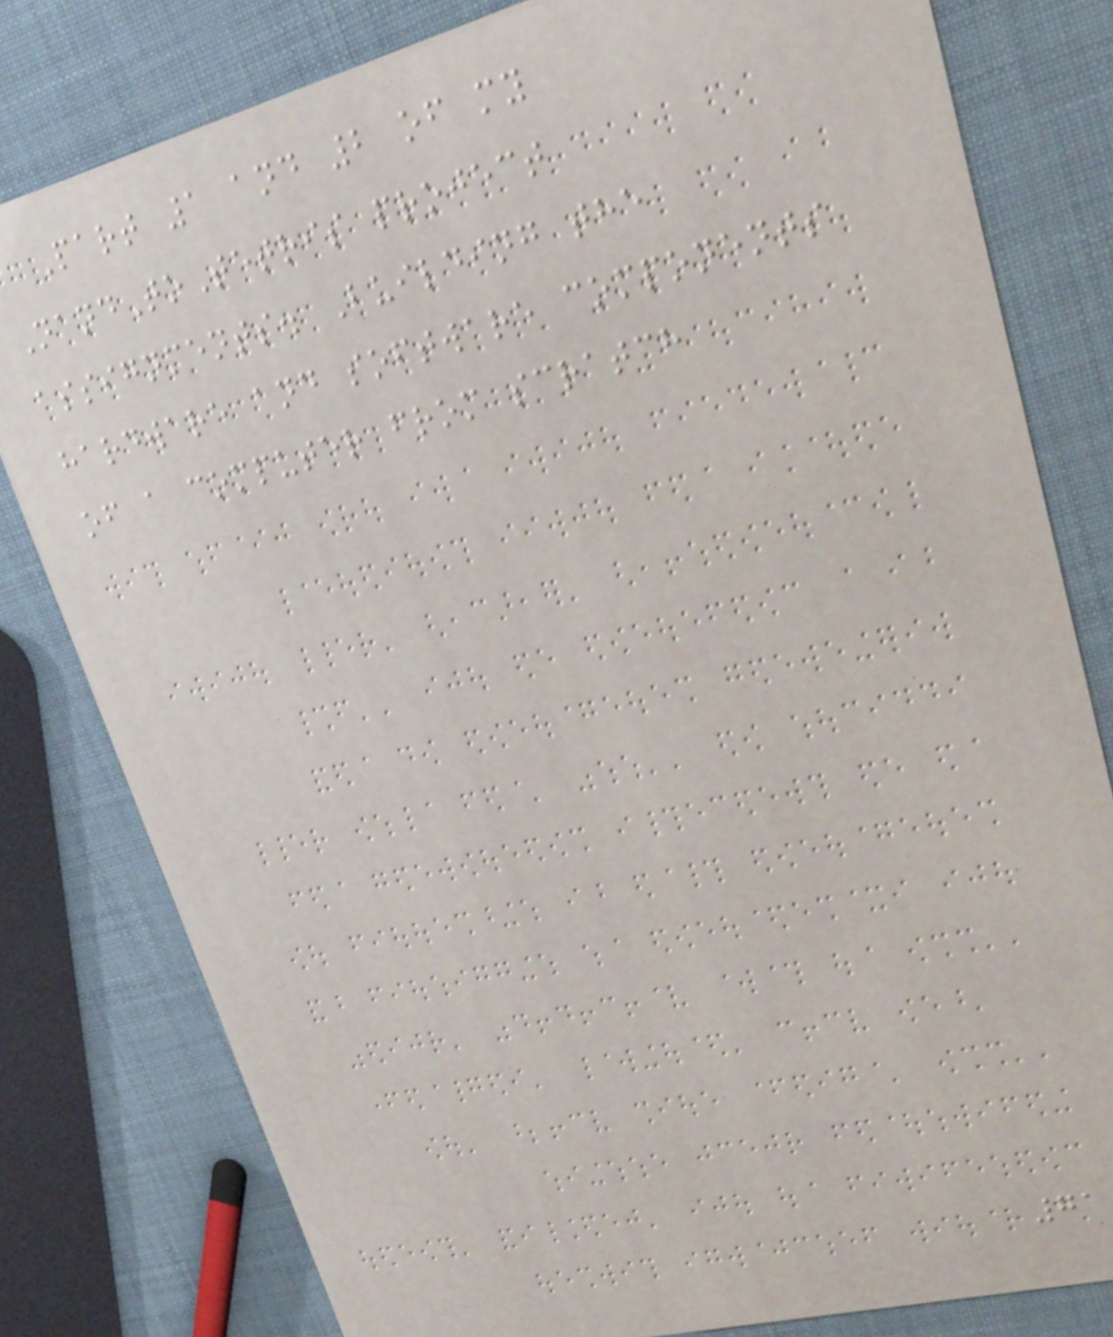Part 1 and 2 of my
NandToTetris project
assignments. Building the
hardware and software components
of a computer from scratch
71
